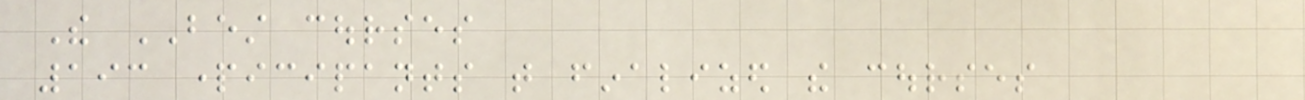The BEST courses
193 participants that finalized the courses
